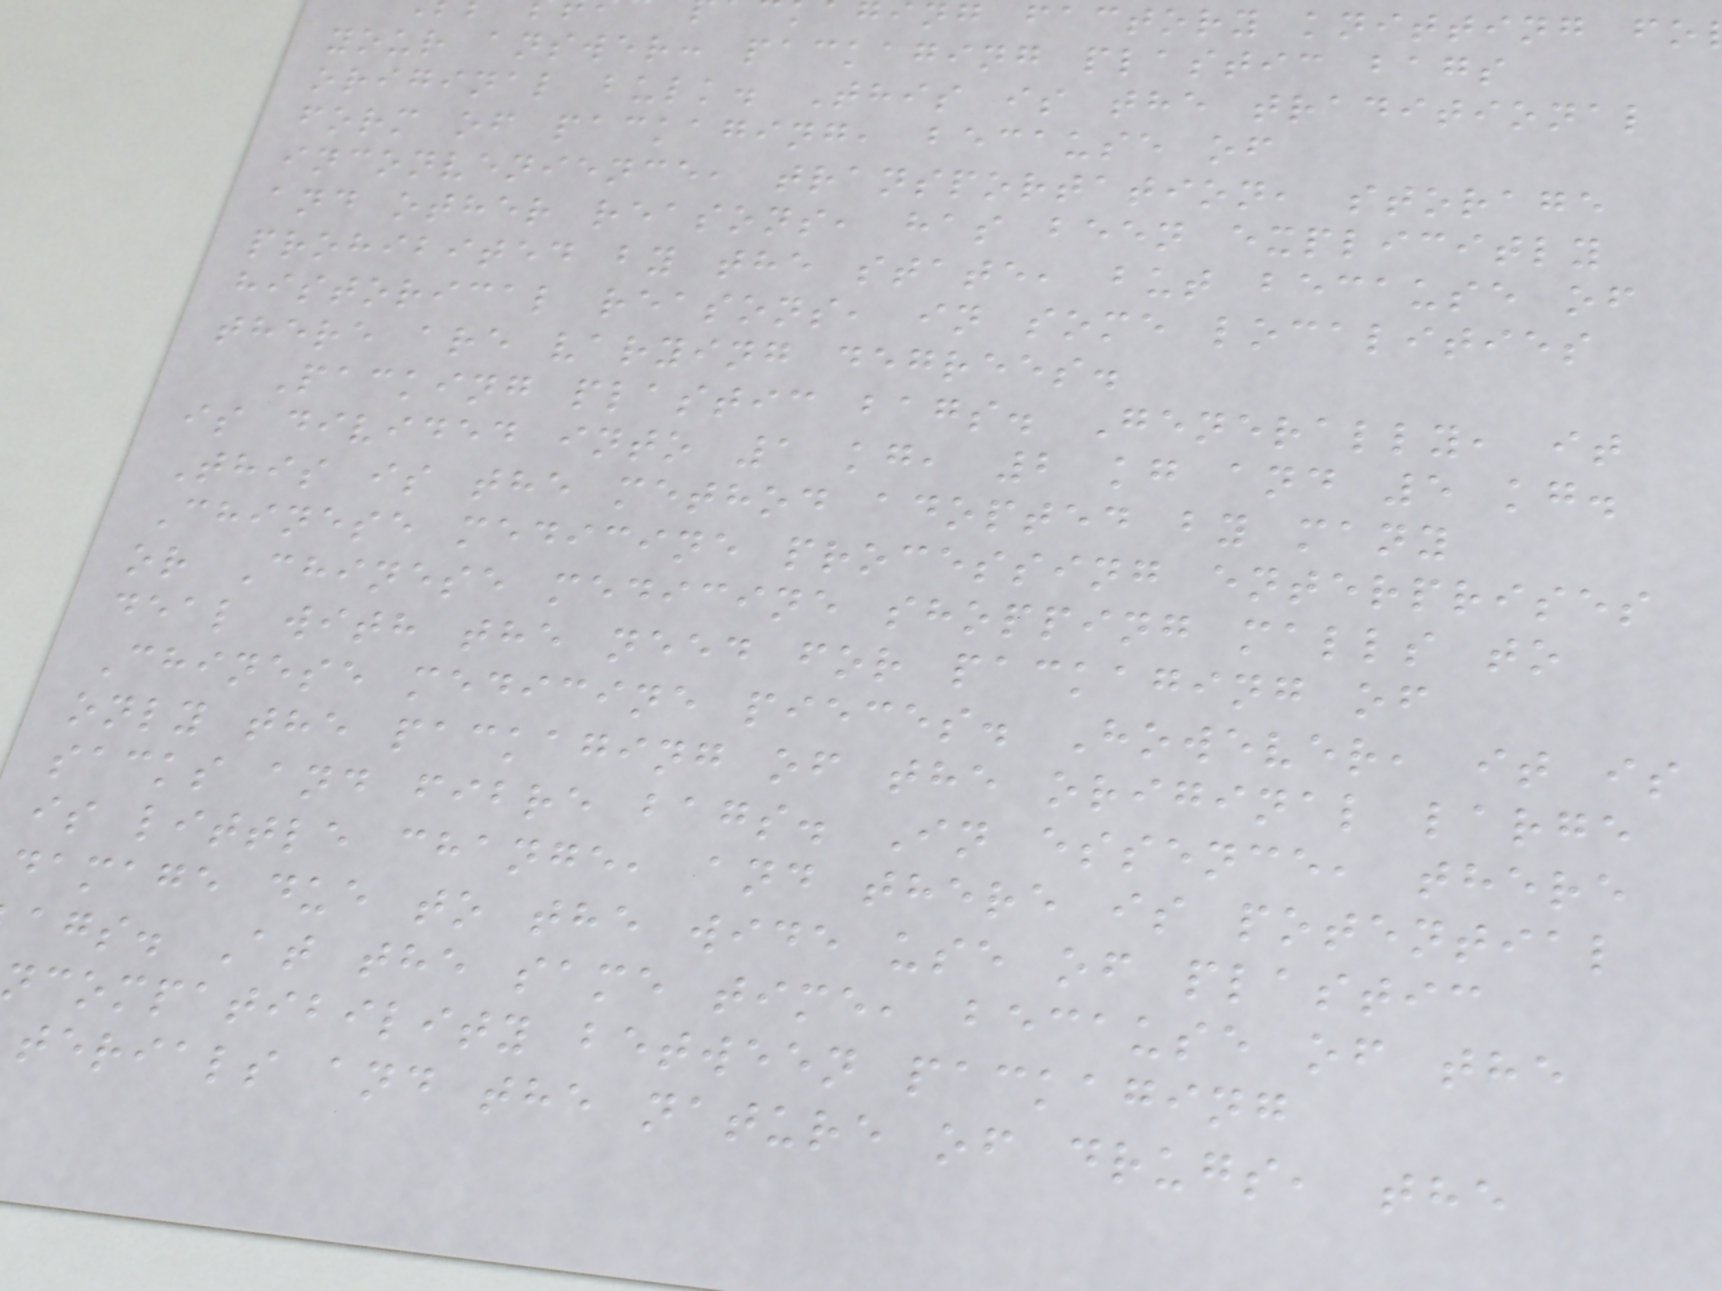ng factory knitting fo
your answer: packaging plastic bags
original bulk. This is the traditional
form of packaging, because of
inconvenience, transportation, storage
and other reasons, has been explicitly
prohibited by the state, but because of
historical reasons, in some localities
there are varying degrees.
Packing plastic bags. Generally, it
is divided into 1 kg, 2 kg and 5 kg.
This is the method adopted by many
Chinese medicine processing enterprises
or Chinese medicine shopping malls to
deal with the need for packaging of
Chinese medicine pieces. However, it is
only the packaging of the original large
sacks and fibre bags. In essence, there
is little change, and there is potential
damage due to the wide use of plastic
ags. At the same time, because of the
ncompatibility between packaging
terials and the nature of drugs, the
